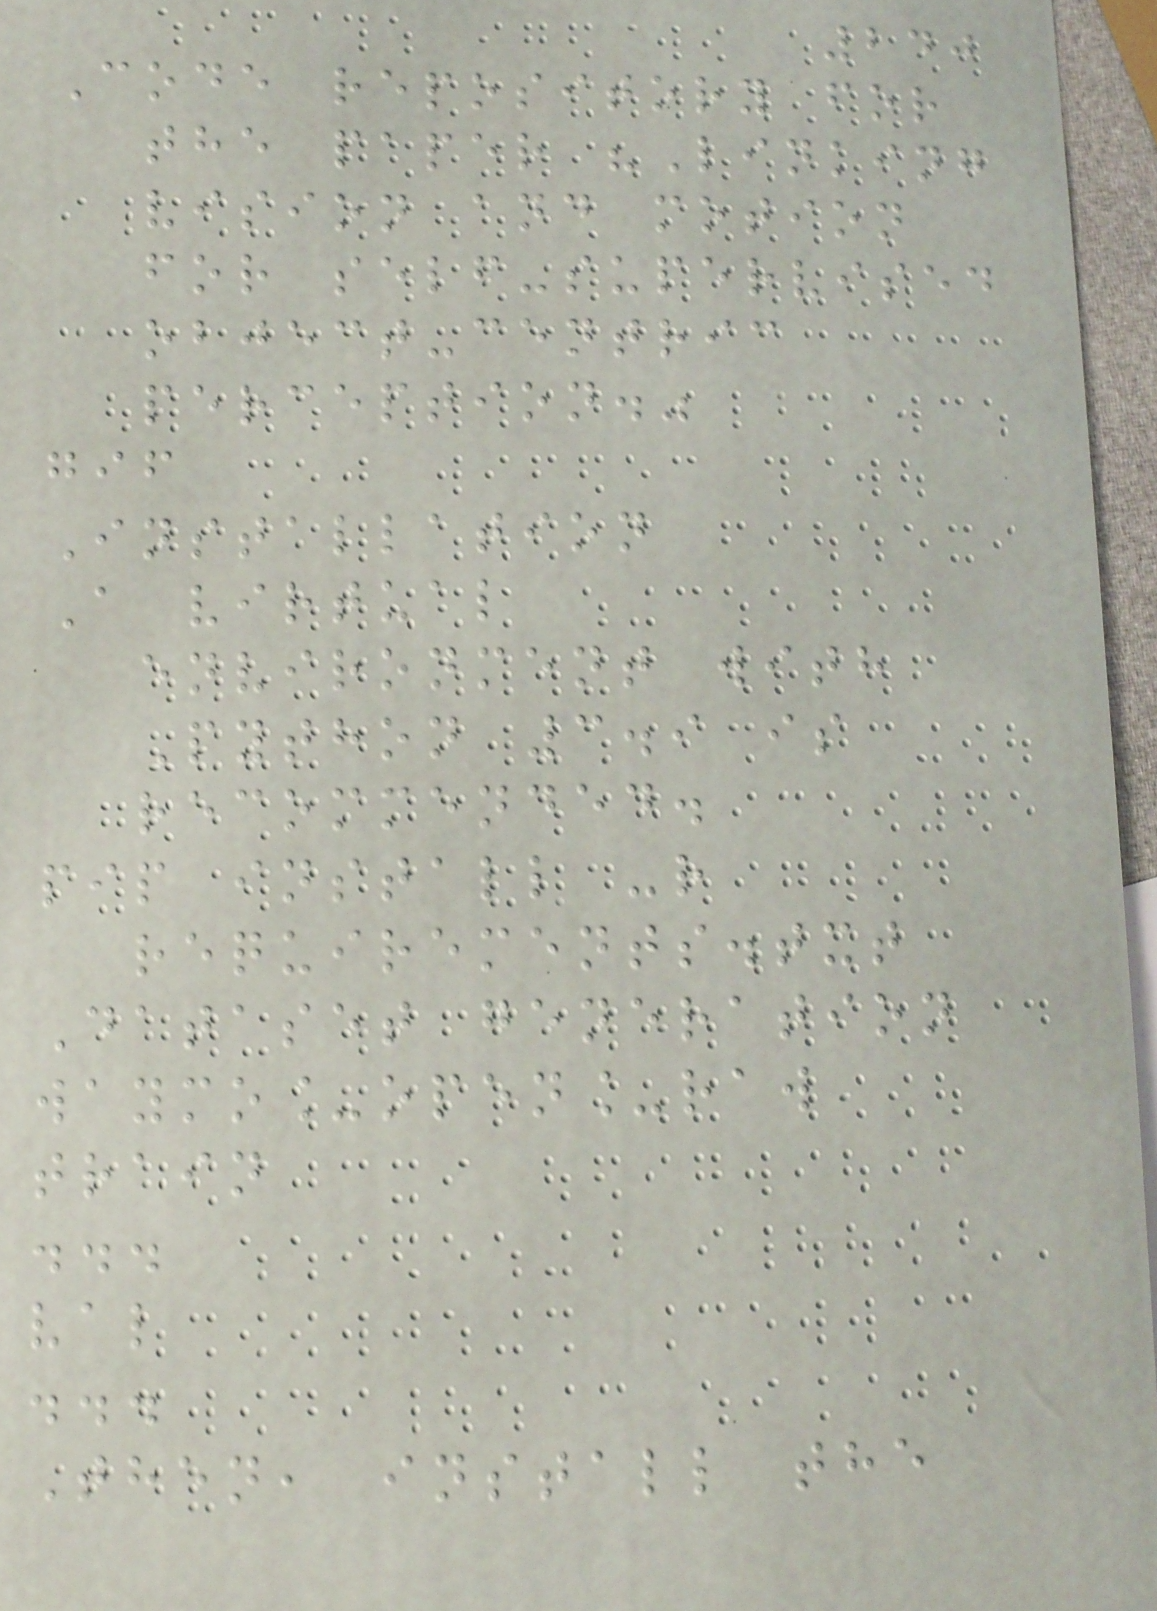240
Code repository for
the paper "Linking
vision and motion
for self-supervised
object-centric
perception."
gif
Installation
A virtual
environment with
Python 3.9 is
recommended.
pip install -r
requirements.txt
Dataset generation
waymo_open_raw
train
...
val
...
Then, install the
